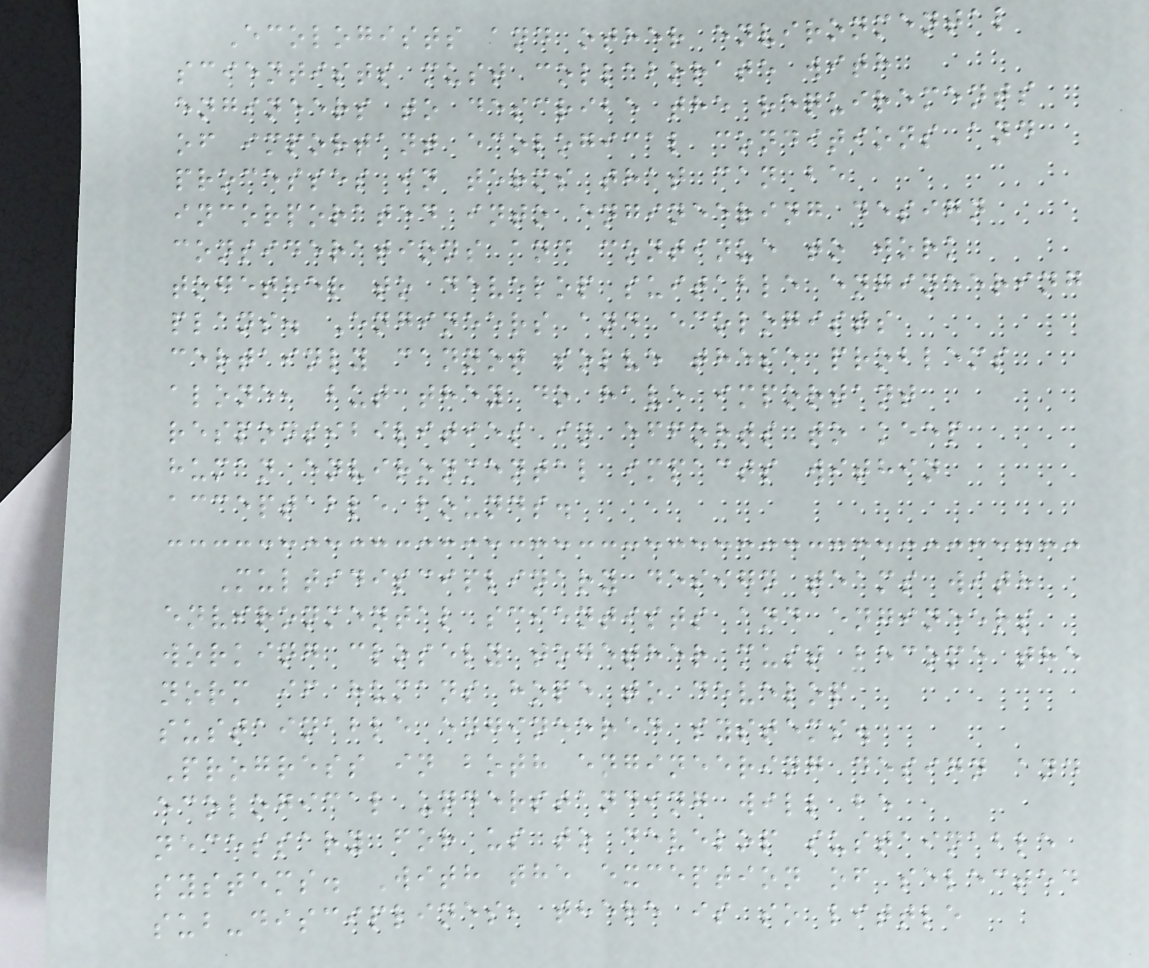Ecologists and other environmental
scientists must collaborate with
engineers to describe the requirements
of important ecological conditions and
processes in terms that can be
incorporated into engineering design
considerations and continue to work
together to develop suitable engineering
plans. Engineers and ecologists
certainly cannot solve these problems
alone, but they do have important
responsibilities in efforts to keep
human environmental impacts within
acceptable bounds.
Multidisciplinary design teams with
environmental scientists and engineers
working closely together must become the
norm if humans hope to develop
sustainable engineered systems.
Progress in both engineering design and
ecological understanding will be
necessary for us to develop sustainable
systems. With the exception of selected
sub-disciplines, there is so little
